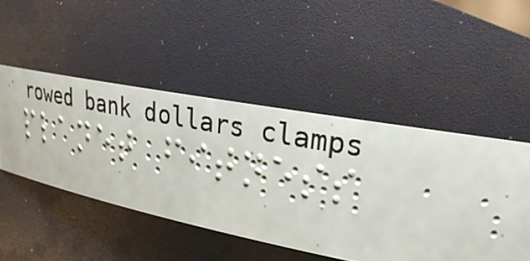planet fitness
